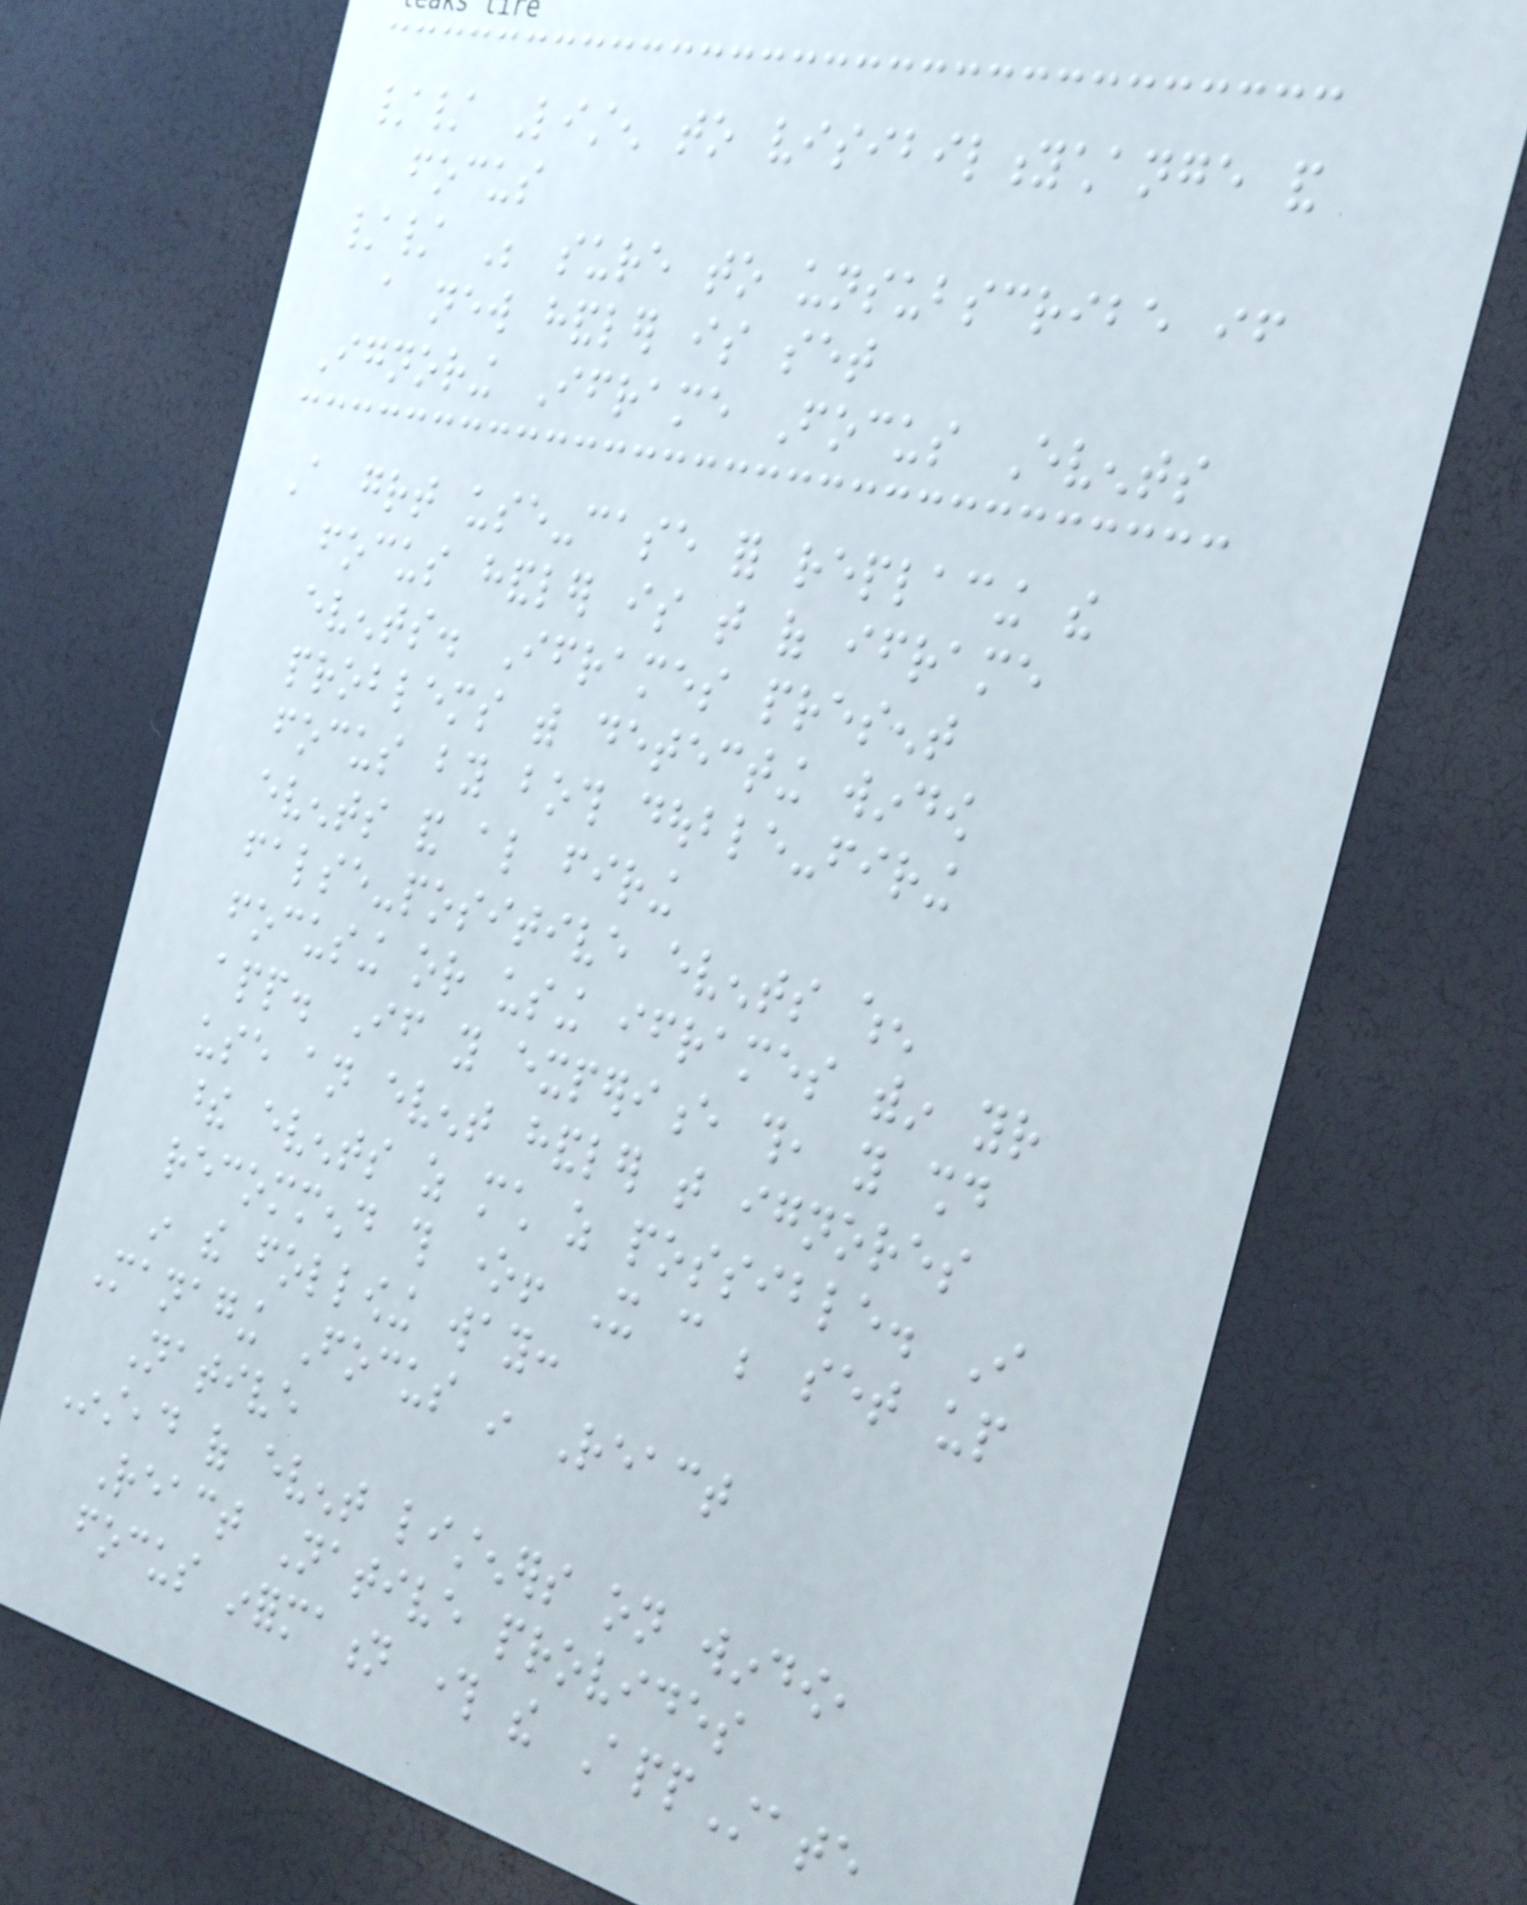// Listen to visibilitychange and
focus
// Be sure to unsubscribe if
a new handler is set
Ignoring Iframe Focus Events
A great use-case for replacing the
focus handler is that of iframe
events. Iframes present
problems with detecting window
focus by both double-firing
events and also firing
false-positive events when
focusing or using iframes within your
app. If you experience this, you should
use an event handler that ignores
these events as much as possible. I
recommend this one! It can be set up
in the following way:
Managing Focus in React
Native
Instead of event listeners on window,
React Native provides
focus information through the AppState
